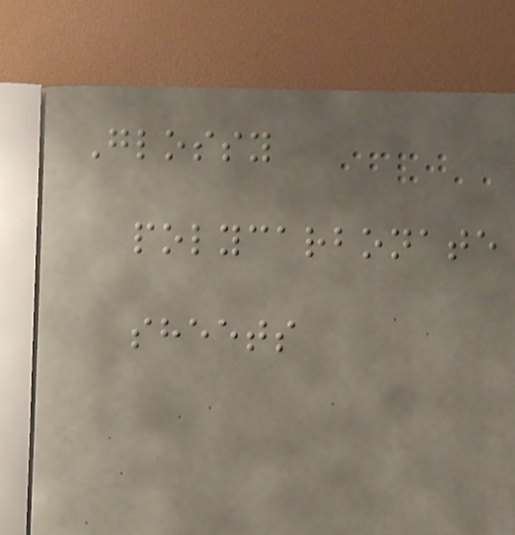Glossy
polycarbonate
sheets
